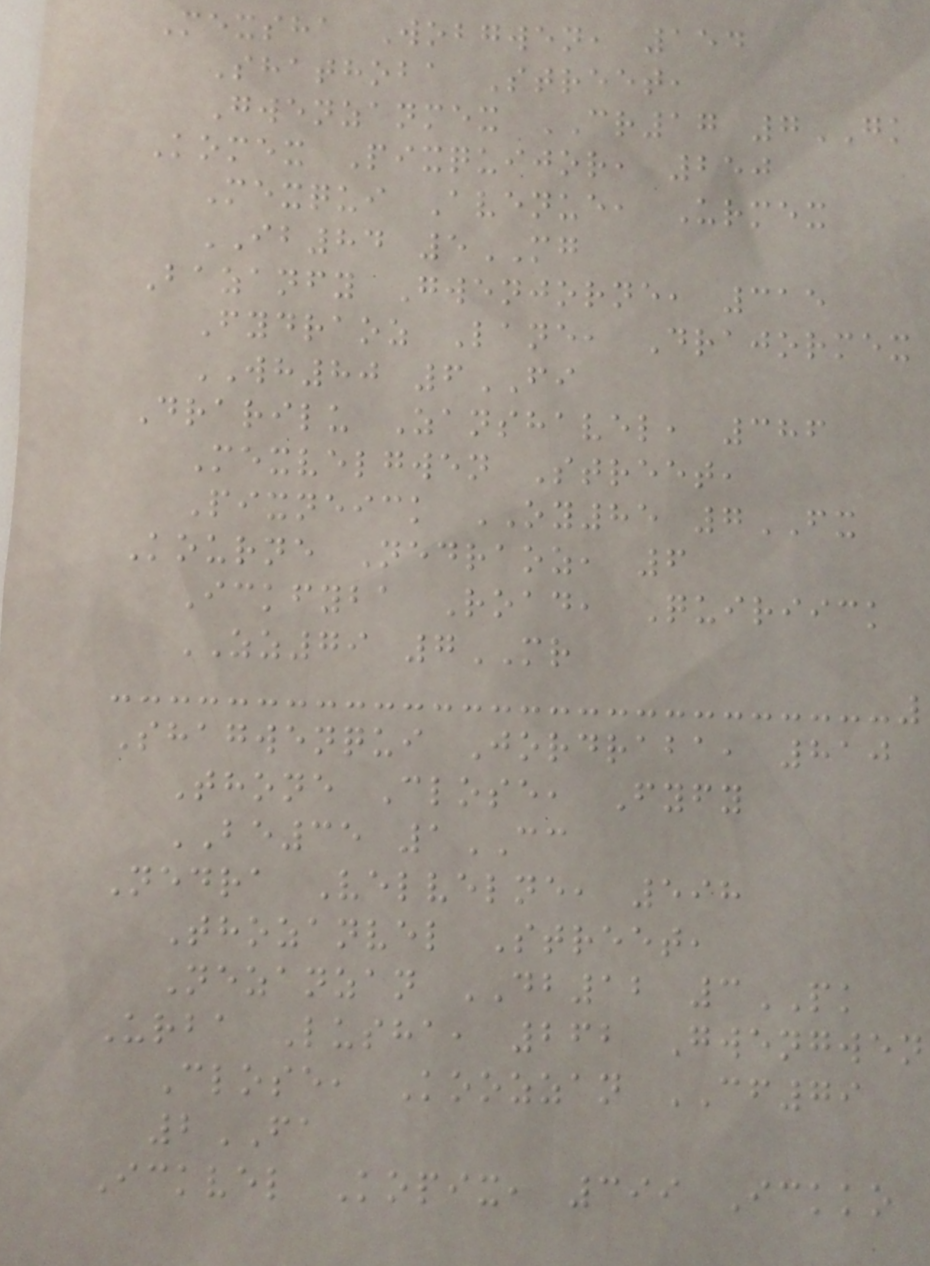Mexsha Wobgwen, 154
Shathoba Street,
Gwenzanmex CR17 7GK
Komex Pixquijor, 250
Mexqui Avenue, Urmex
IB84 5MG
Bazanfy Gwenjorne, 315
Fydraoz Lane, Drajormex
WH80 6FI
Drarilu Zanshavel, 386
Mexvelgwen Street,
Pixneick OY85 7FX
Kourne Nedraoz, 6
Ickfyba Road, Quiriick
ZZ79 7MR
Shagwenqui Jordraba, 810
Thone Close, Fyfy
BE35 1CC
Nedra Velvelne, 598
Thozanvel Street,
Nezanzan DB12 3PK
Urba Lusha, 262 Gwengwen
Close, Koozzan CF79
2FA
Ickvel Kopix, 399 Ickko
